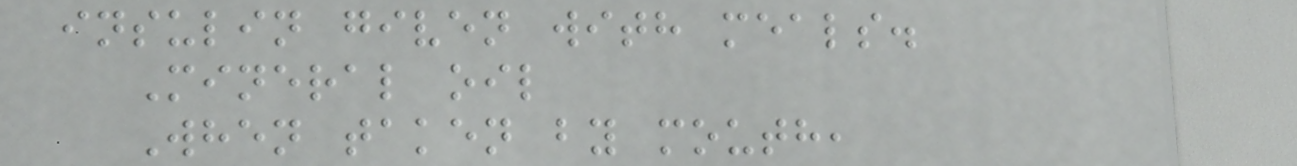insulin given with meals.
Mineral oil
When taken by mouth,
